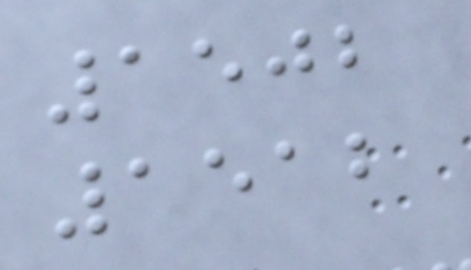1502
1512
